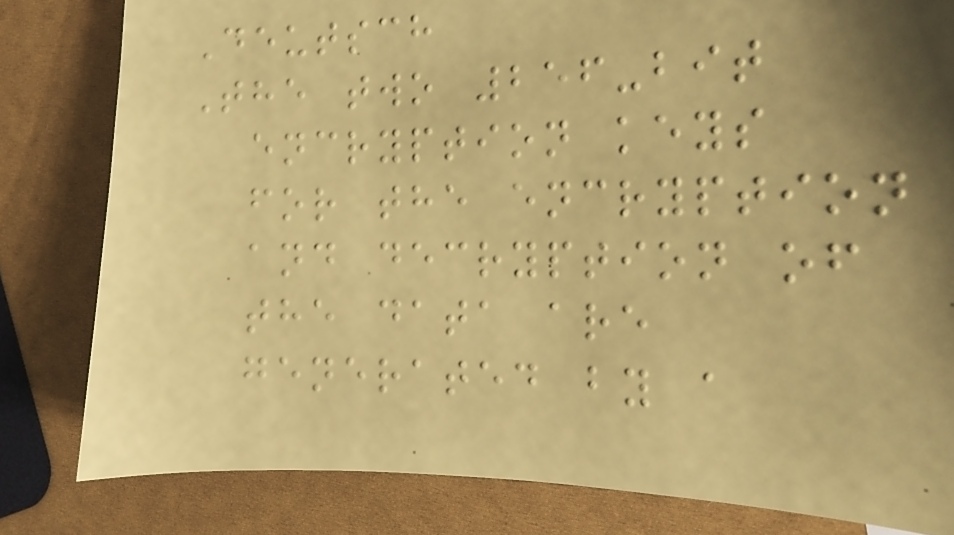Deutsch
The two 256-bit
encryption keys
for the encryption
and decryption of
the data are
generated by a
